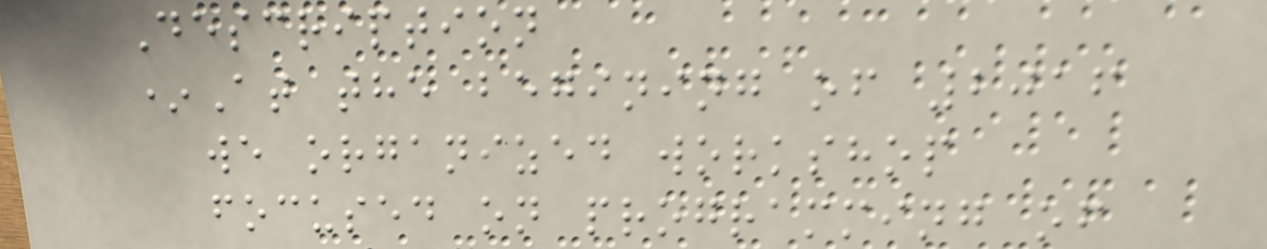Description
*At the begining of 2016
we organized workshop
focused on programming of
